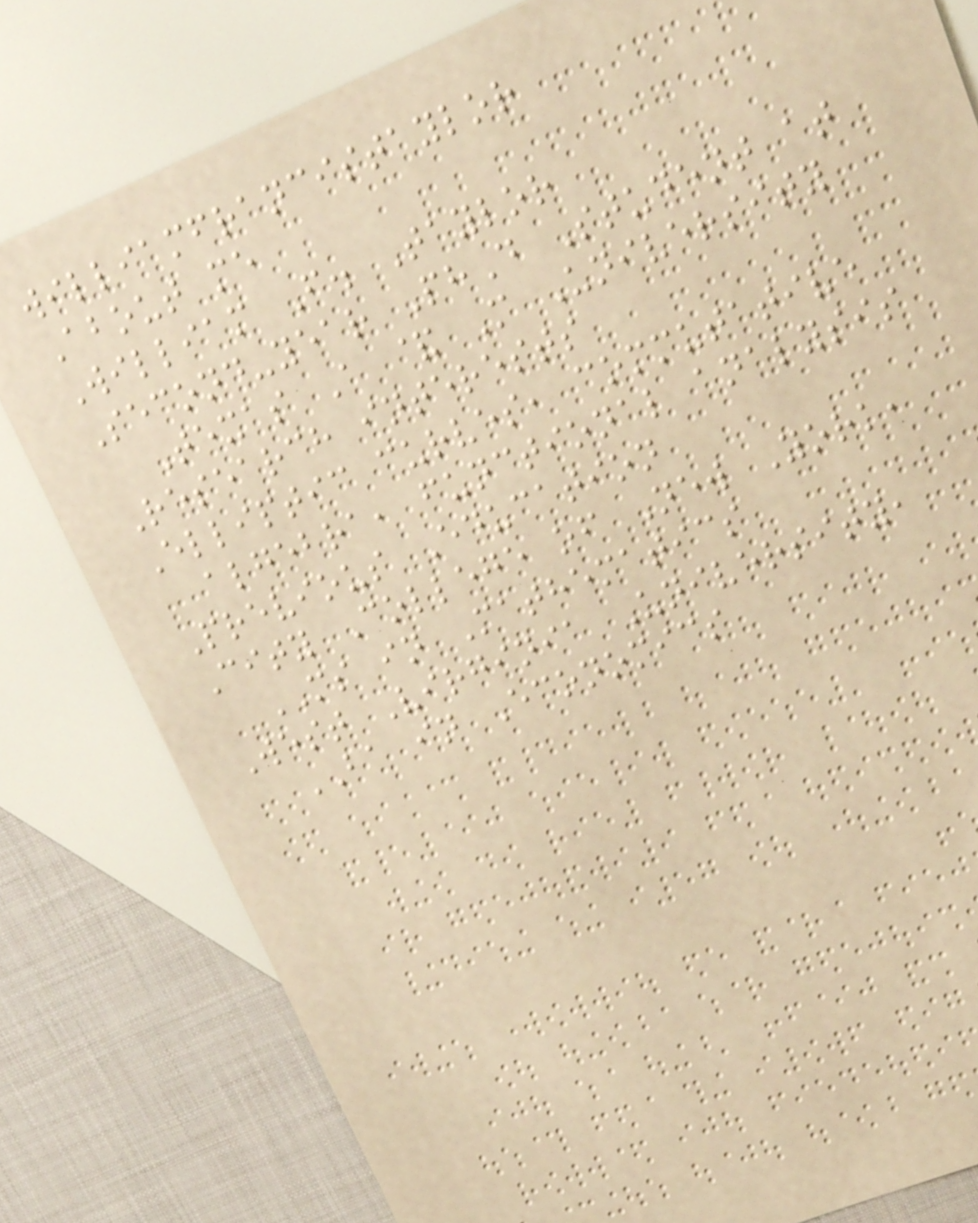williamfrancistaylor
About me
William F. Taylor
Second-year PhD Student at
Texas A & M University
Research interests
Elliptic curves, commutative
algebra, functional analysis
Previous Education
City College of New York,
MS in Mathematics
West Virginia University,
BA in Economics
